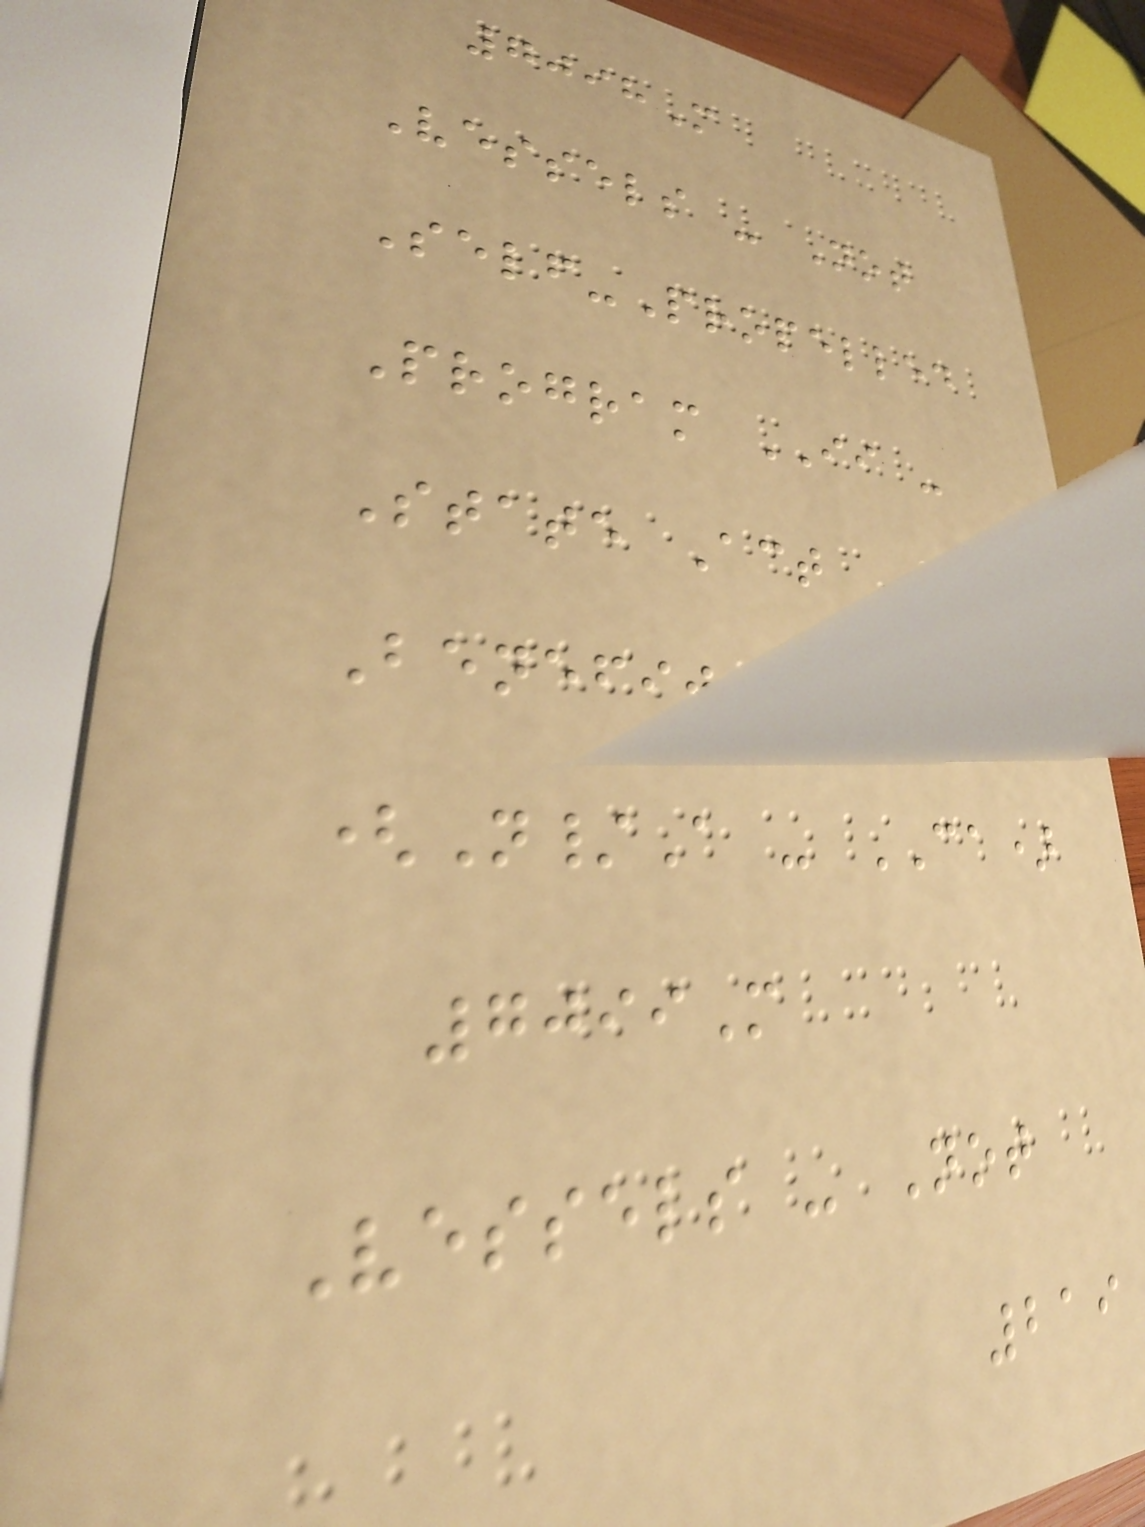7098M
Vessels - Not
Self-Propelled
Program II -
State Act
Benefits
(N/A - CA)
7099M
Vessels - Not
219
